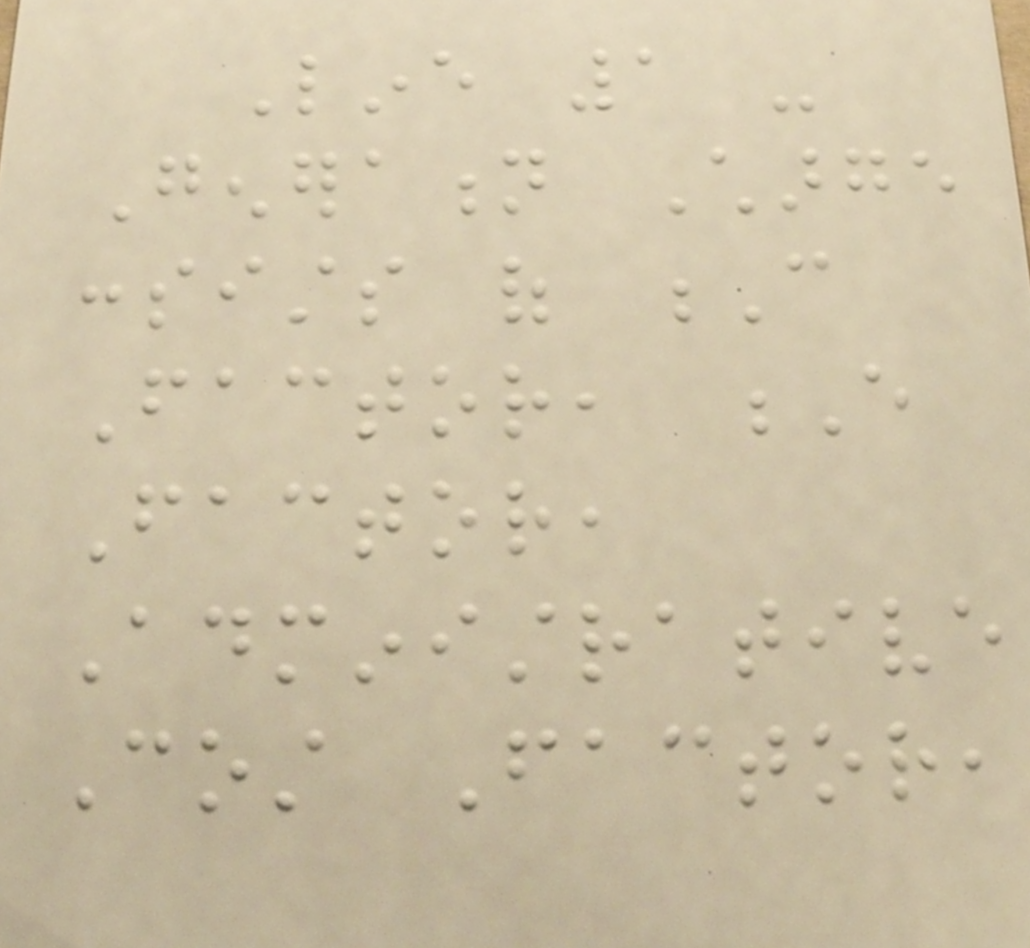Line 1 -
Generation Charge
consists of C
Factor, E
Factor,
Administrative
Cost Factor,
